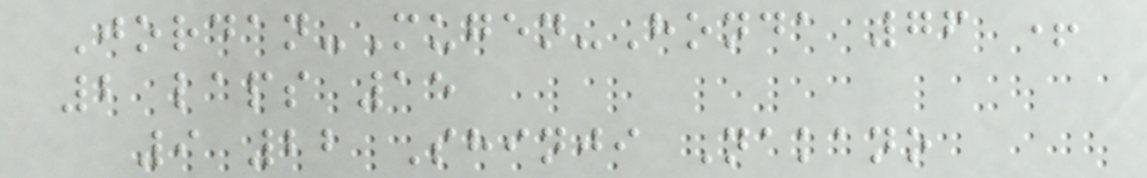Jordan-Mugen-Honda 76 +
2 laps 15
9 22 Shinji Nakano
